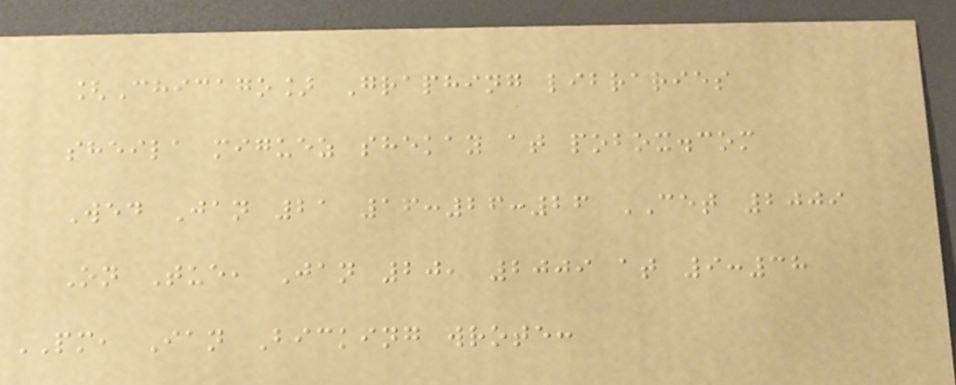[Chicago] Graphing libraries
sheila miguez shekay at pobox.com
Wed Jan 21 16:26:26 CET 2009
On Tue, Jan 20, 2009 at 9:38
PM, Ian Bicking wrote:
